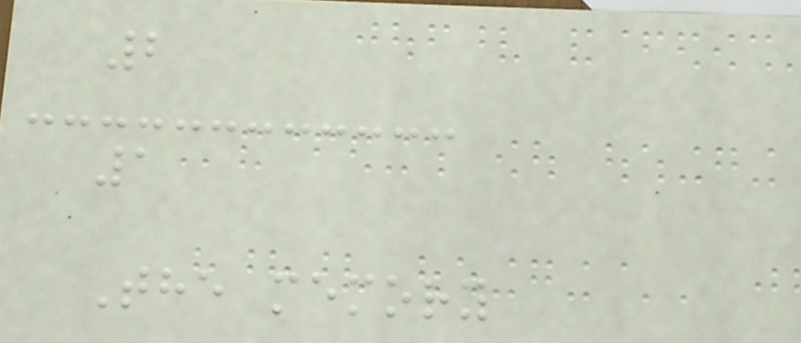2
1
The memory
